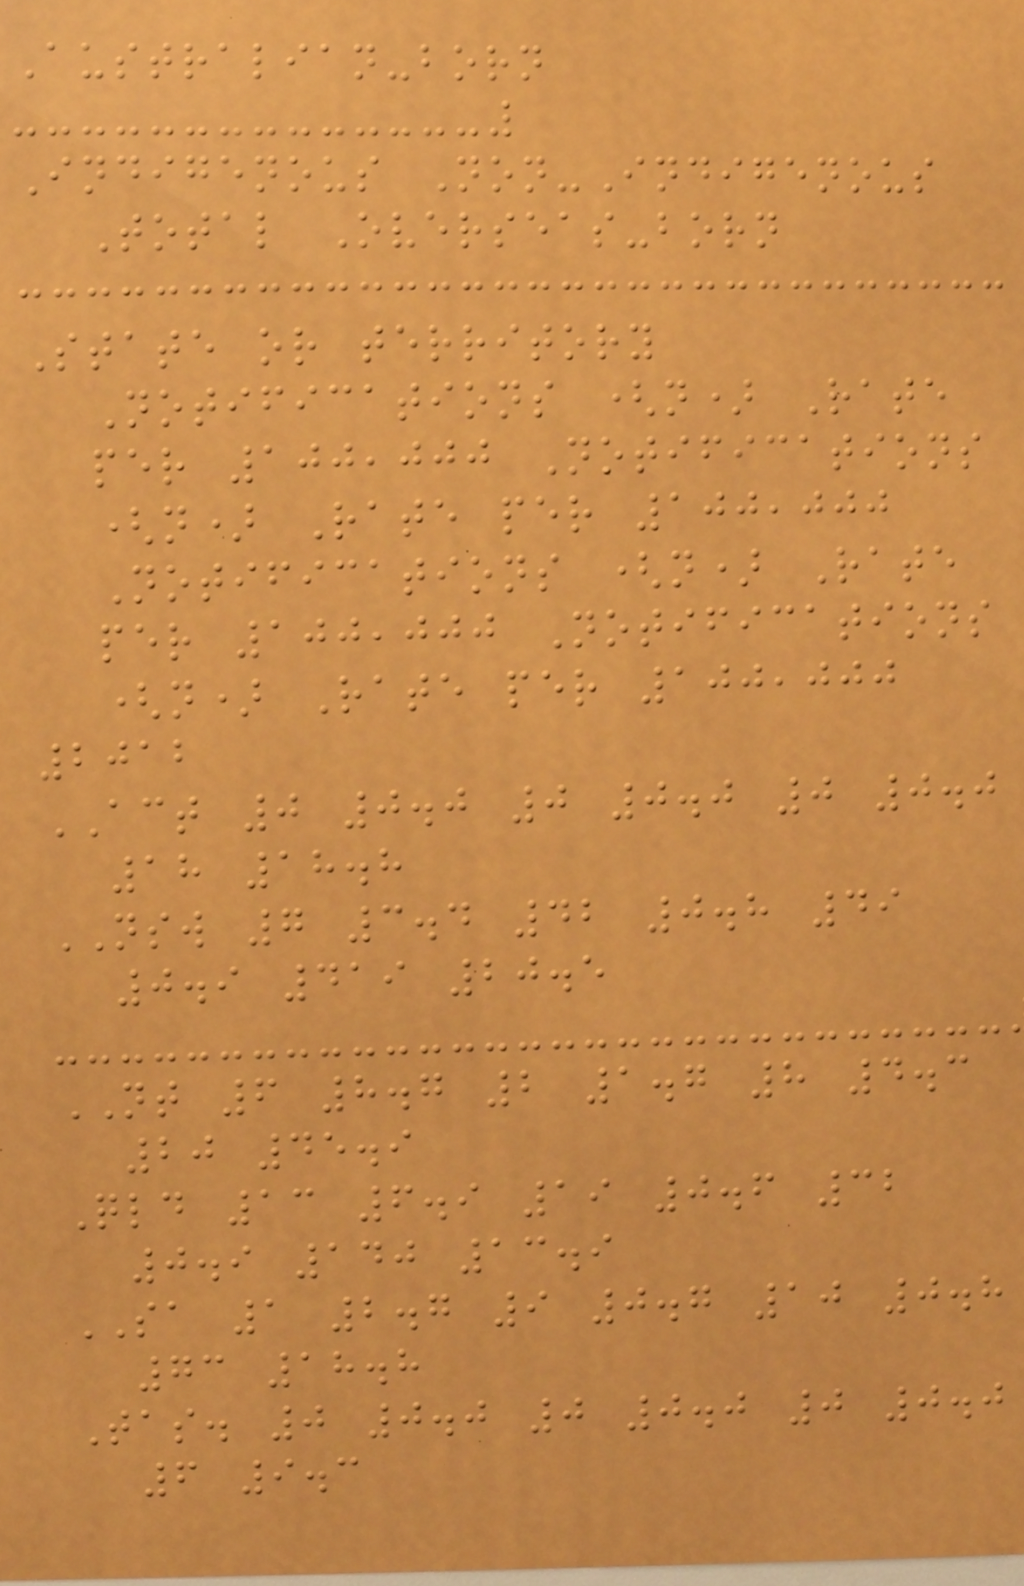Australian-born
Indigenous Non-Indigenous
Total Overseas-born
State or territory
Notifications (n) Rate
per 100,000 Notifications
(n) Rate per 100,000
Notifications (n) Rate
per 100,000 Notifications
(n) Rate per 100,000
2012
ACT 0 0.0 0 0.0 0 0.0
18 18.8
NSW 7 3.4 42 0.8 49
0.9 419 20.5
NT 6 8.7 2 1.7 8 4.3
20 45.9
Qld 13 6.9 19 0.6 32
0.9 140 13.9
SA 1 2.7 9 0.7 10 0.8
73 18.8
Tas. 0 0.0 0 0.0 0 0.0
6 9.3
